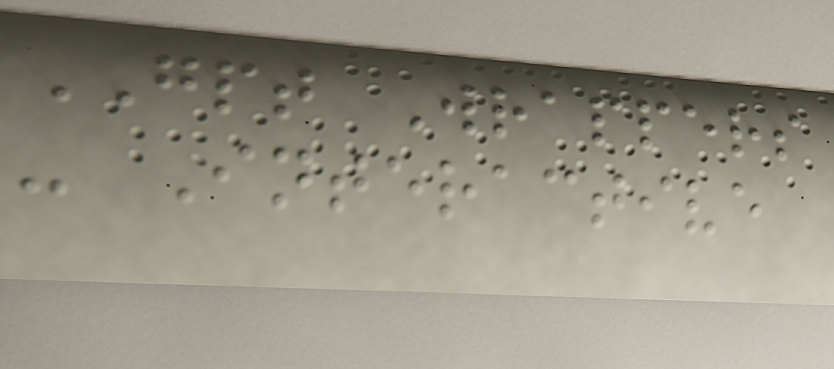GPT Wrappers
- Interactive
